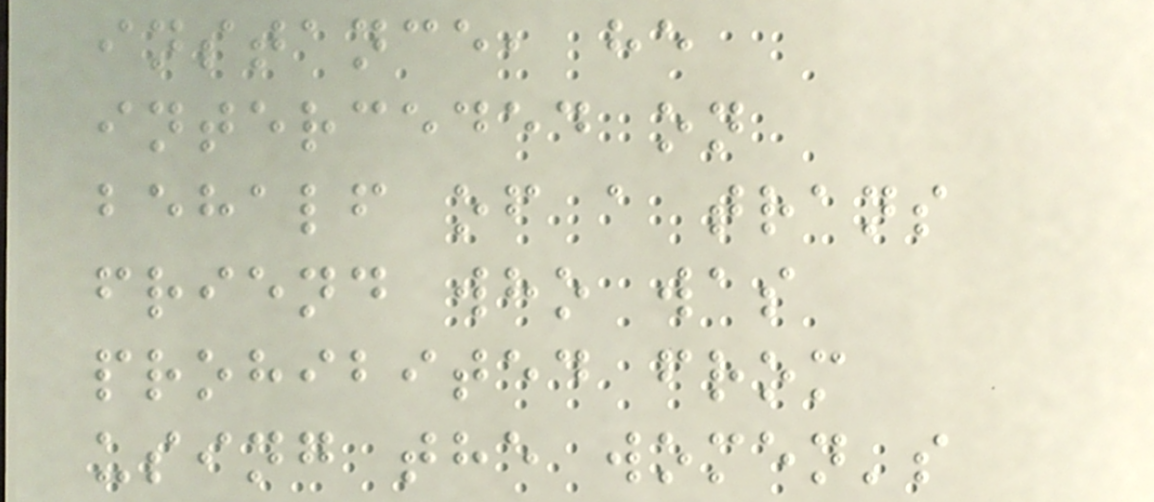instance, he
interceded on
behalf of a trans
friend who was
prohibited from
using the women's
